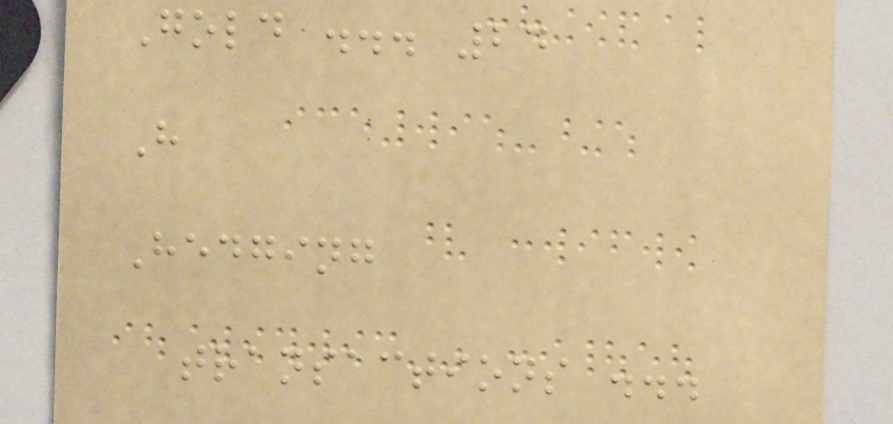Gold ... 24
H
Hedging
transactions ...
